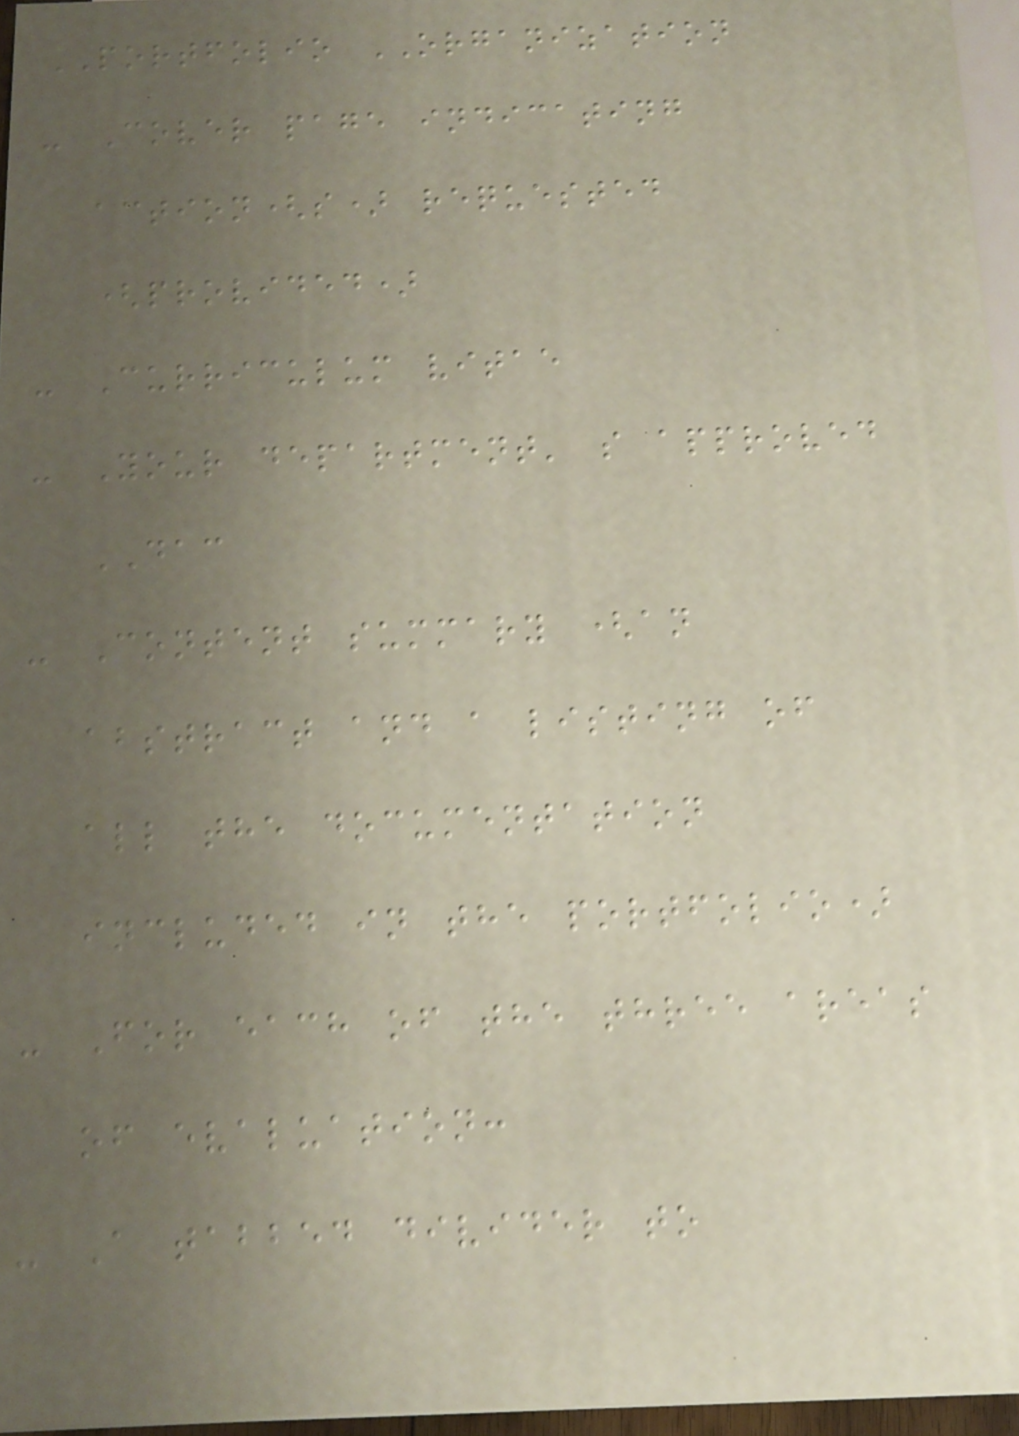PORTFOLIO ORGANIZATION
- Cover page indicating
action(s) requested
(provided)
- Curriculum vitae
- Your department' s approved
DAC
- Content summary (an
abstract and a listing of
all the documentation
included in the portfolio)
- For each of the three areas
of evaluation:
- A tabbed divider to
